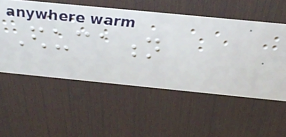Education
